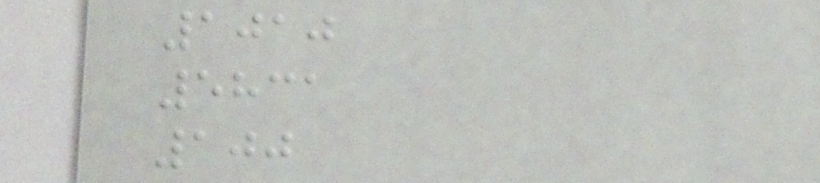1010
5831
100
